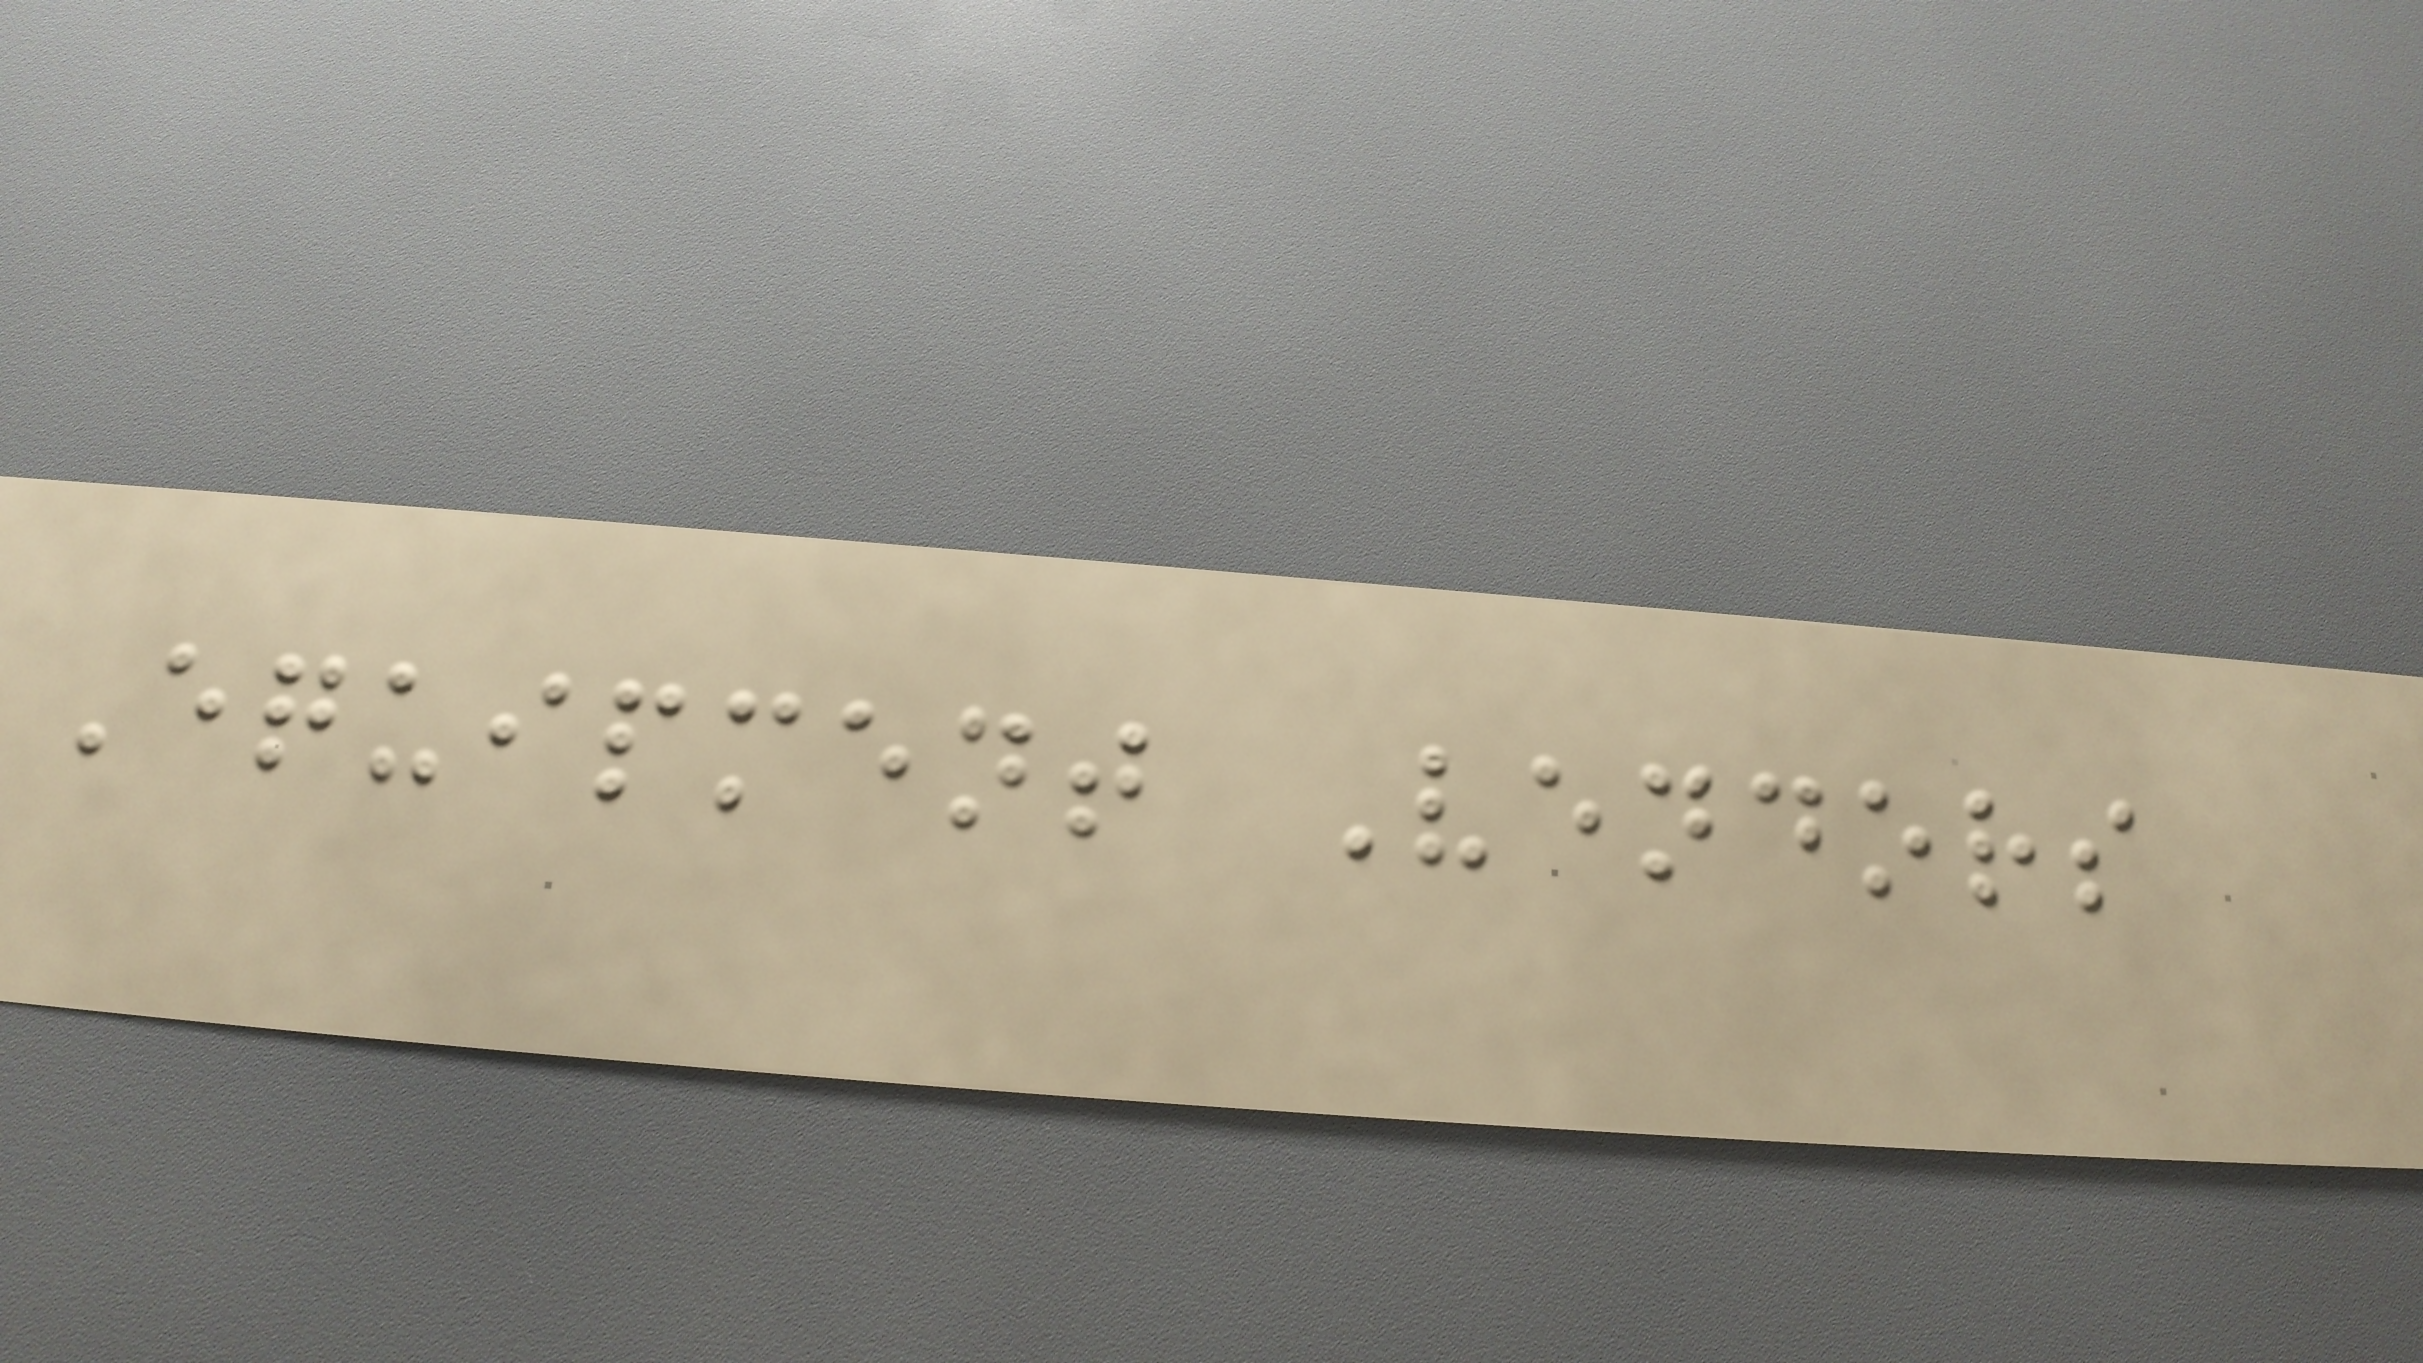Equipment Vendors
